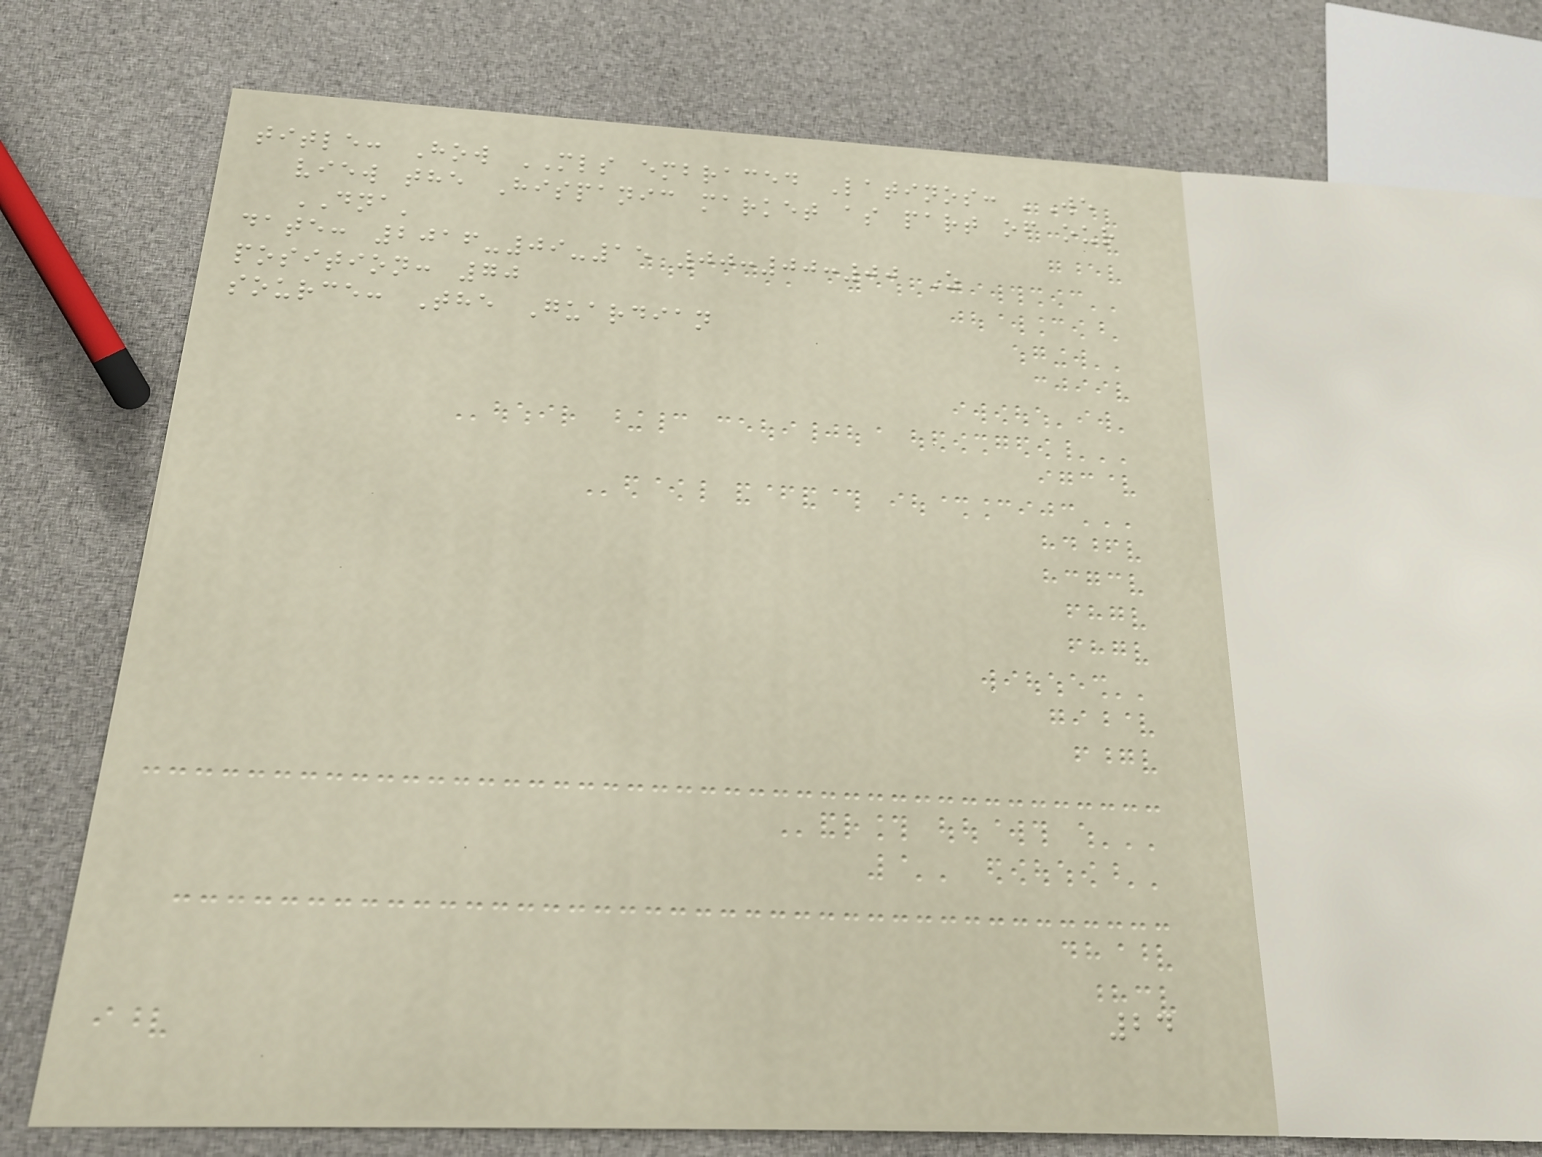title: How MLS embraced Latinos: 'We
view the Hispanic market as part of our
DNA'
date: 2016-09-15 00:00:00 Z
position: 70
source: The Guardian
24
